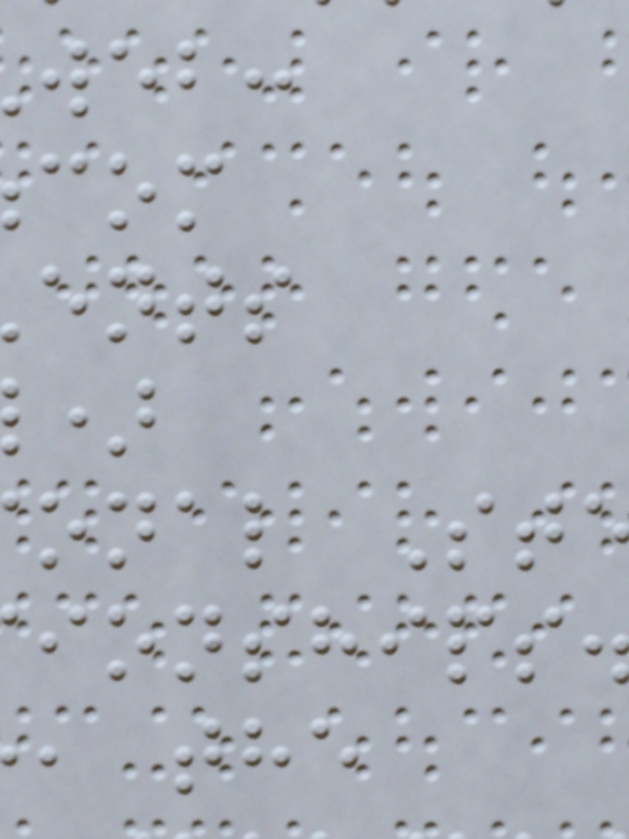onal St
, the
